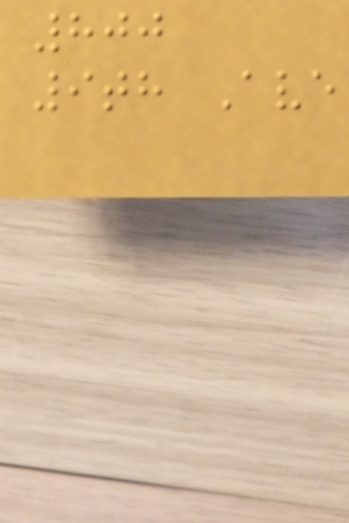800
9th Ave
